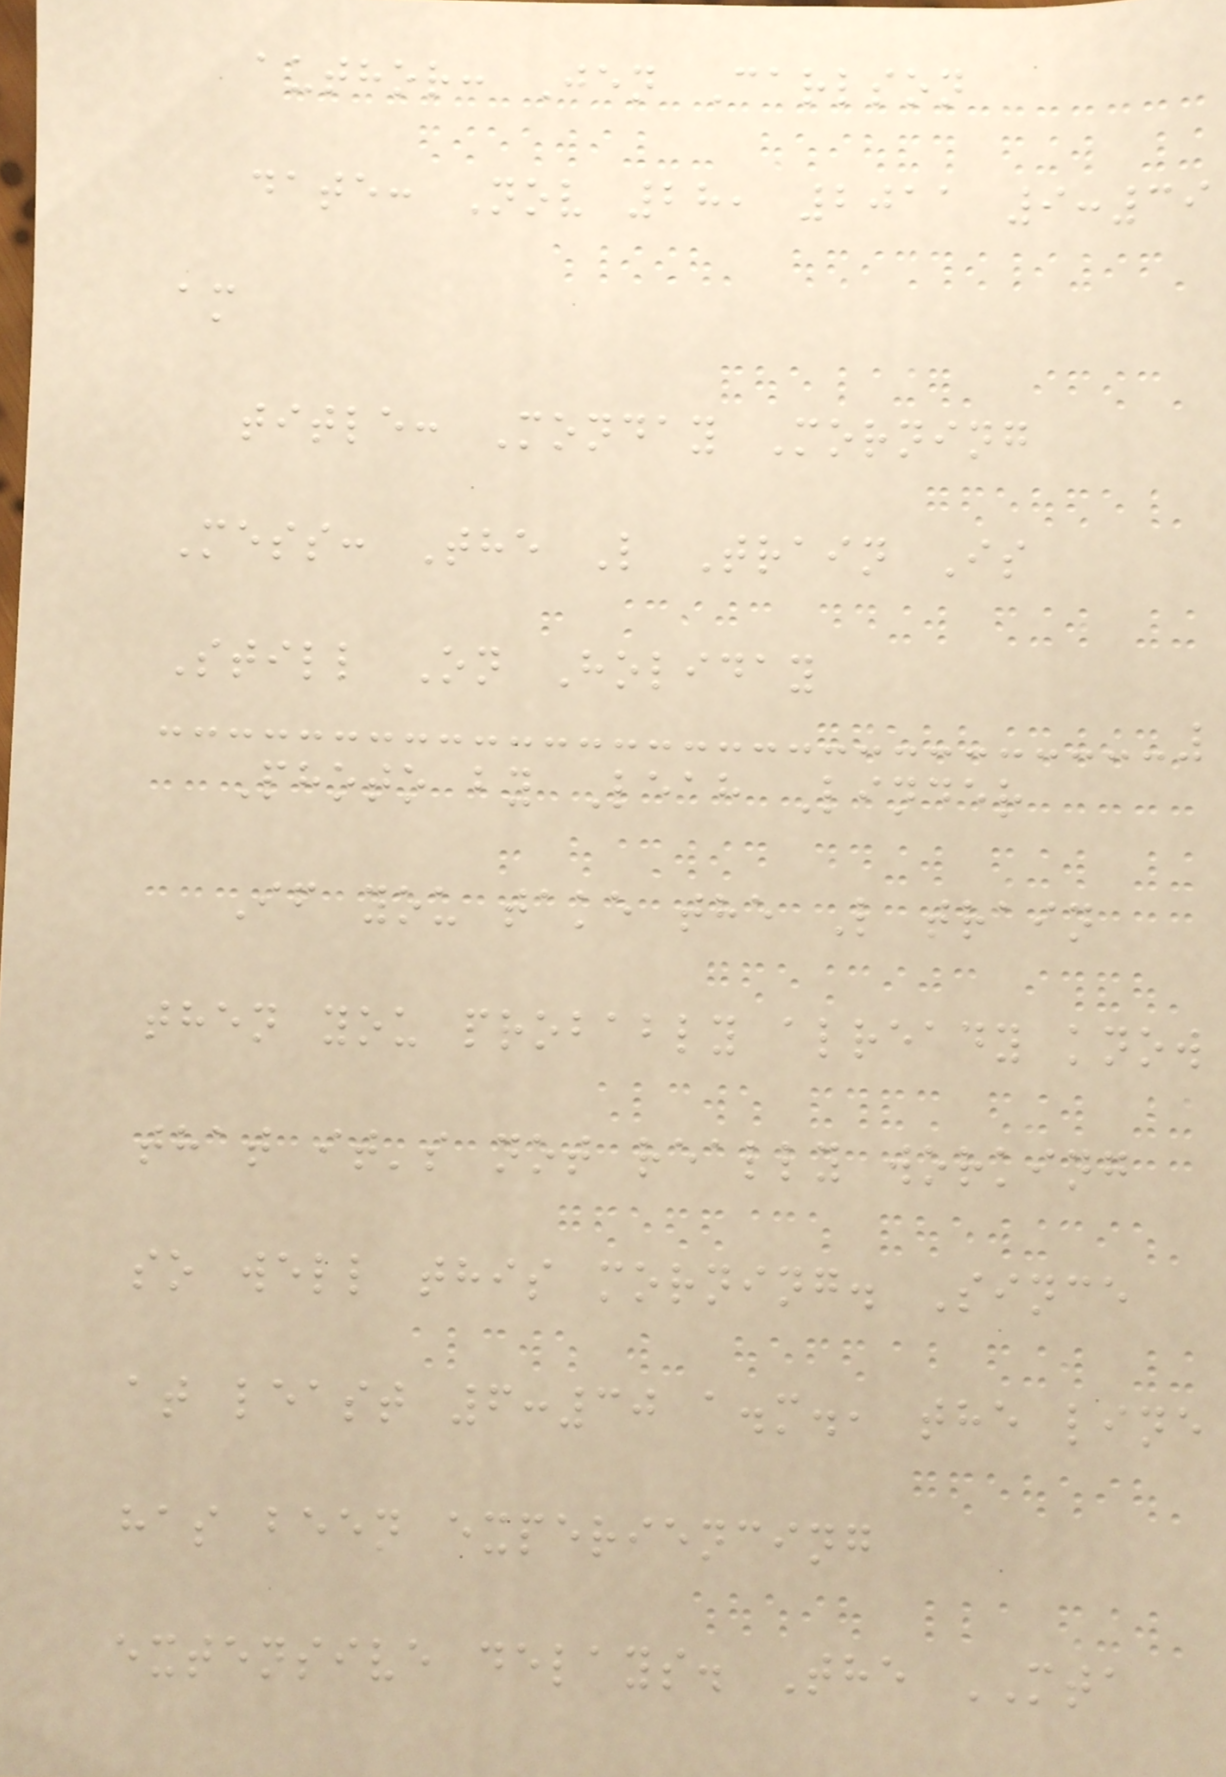author: Jen Carlson
date: Nov 28, 2011 9:39
am
title: Monday Morning
Mess: The L Train Is
Still On Holiday
Photo by Leah Linder
If you take the L train
then you probably already know
that it's not really working
so well this morning. Since
at least 6:30 a.m., the line
has been experiencing
extensive delays. The MTA
